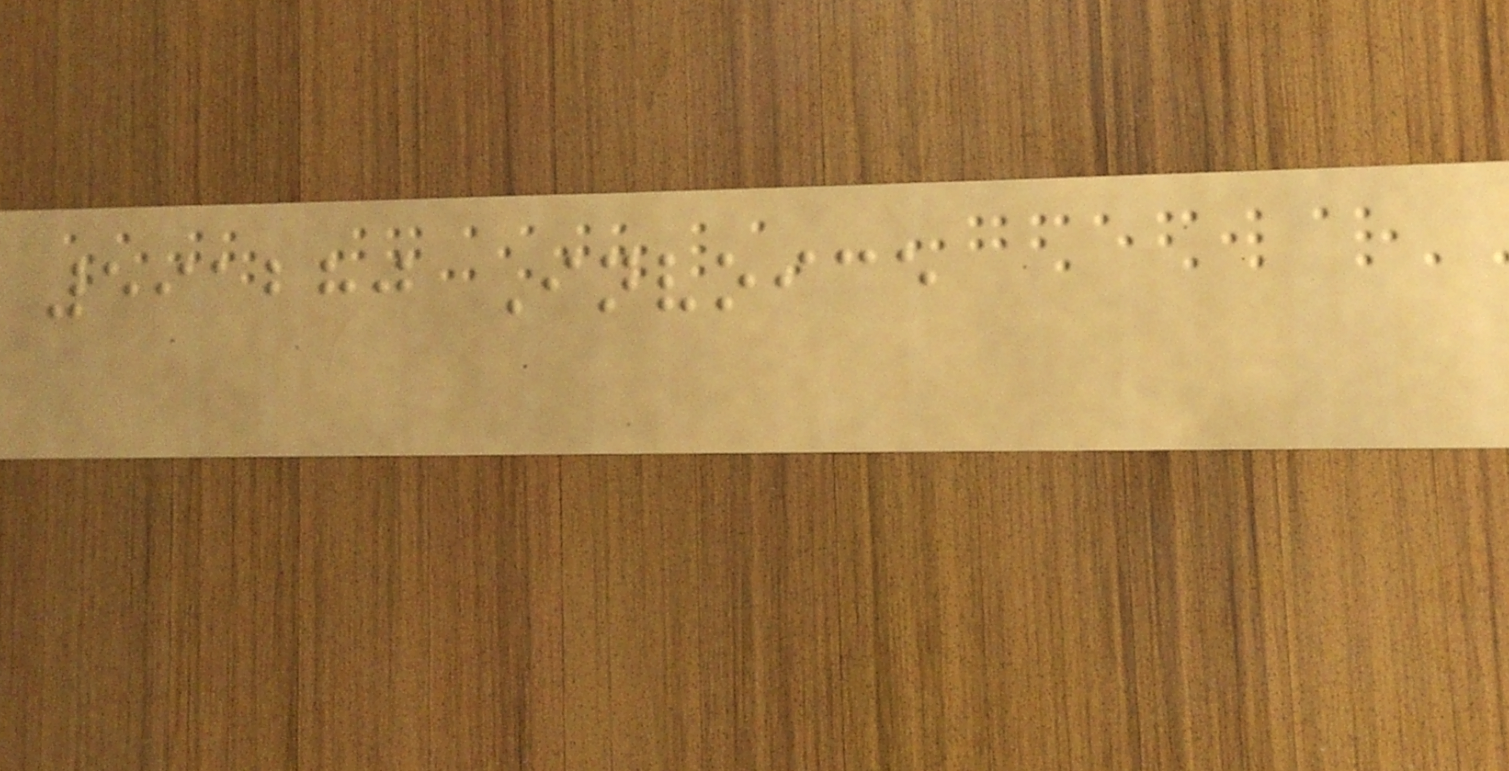591280 Invoice
